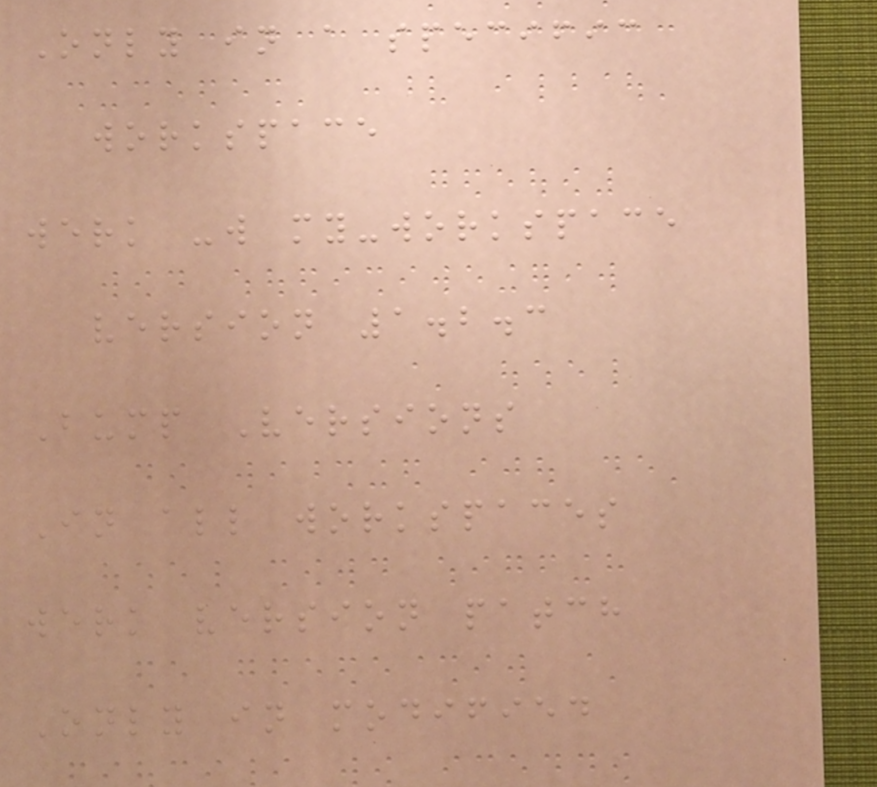Only in a specific
workspace
werk -w my-workspace
version 1.2.3
Bump Versions
In all workspaces
werk version patch
Only in modified
